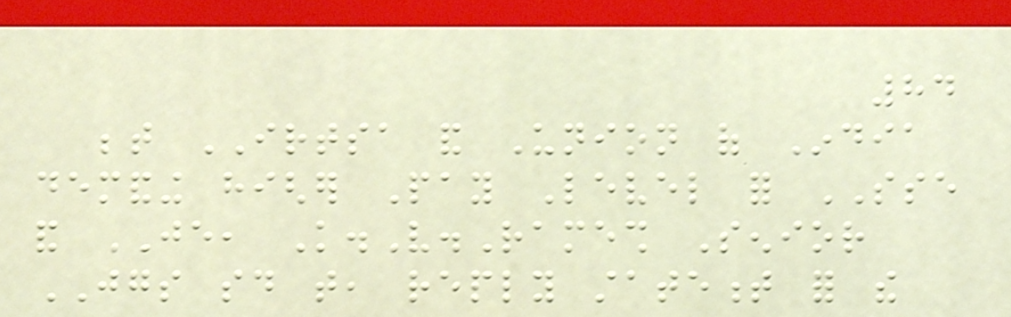84
between IRTSA and Union of India
demanding higher Pay Level for SSE
and JE, K.V.Ramesh Senior
JGS said that, reply statement for the
